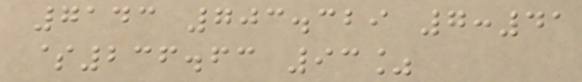7143 703.329 7:41
$236.63 93%
